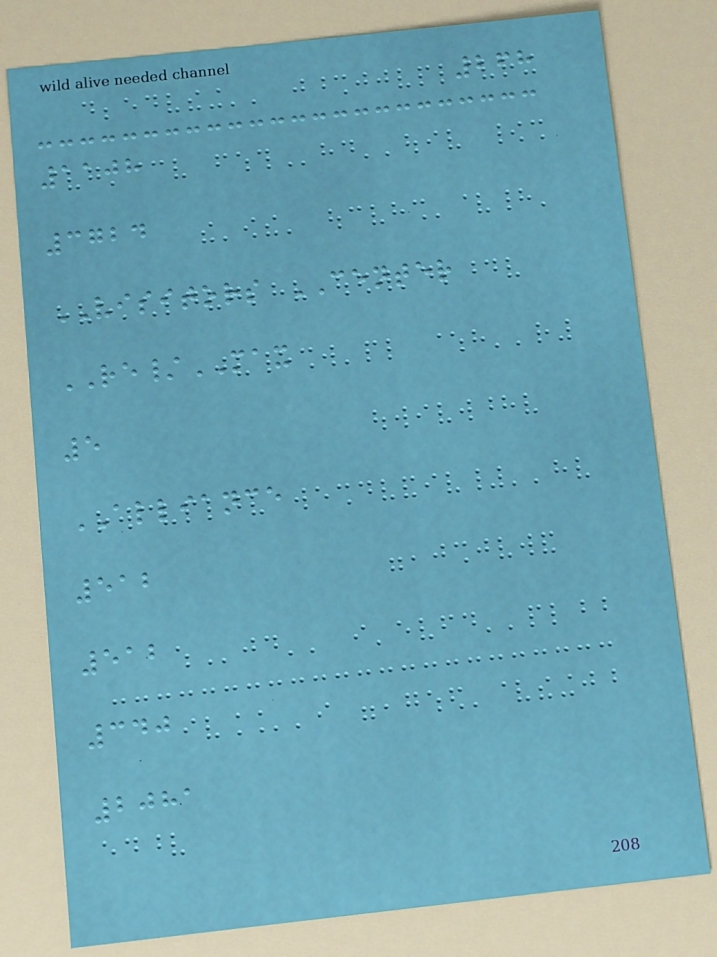268
1108
3724
VISITORS CENTER
RE/MAX
5
ALLIANCE
512
512
340
2081
